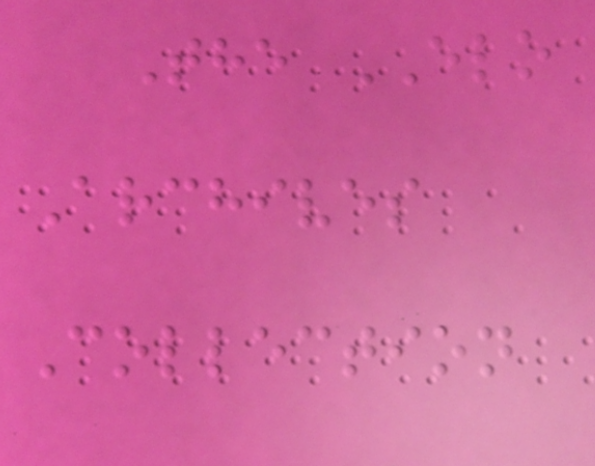The ELO
Archives
Collection
